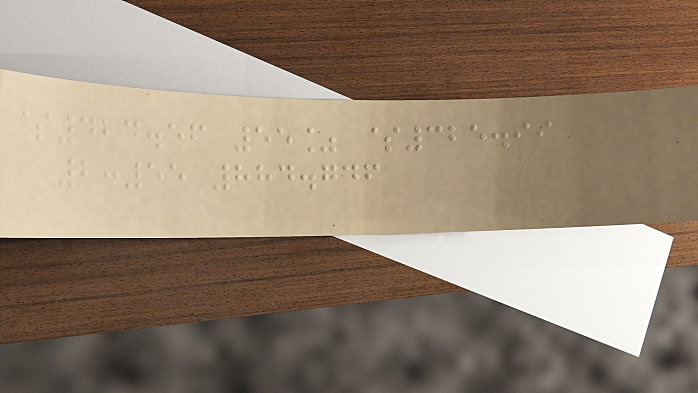$424.56 55% $325.99
2:55 884.746
